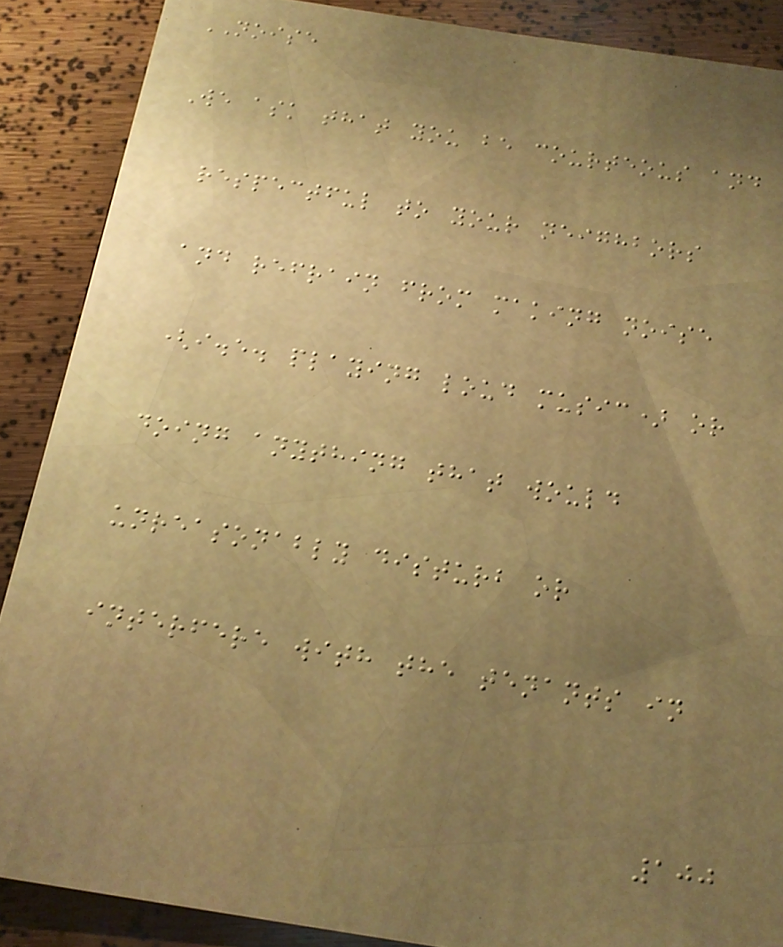NOISE
We ask that you be courteous and
respectful to your neighbors
and refrain from making noise
(i.e. playing loud music) or
doing anything that would
unreasonably disturb or
interfere with the tenants in
100
